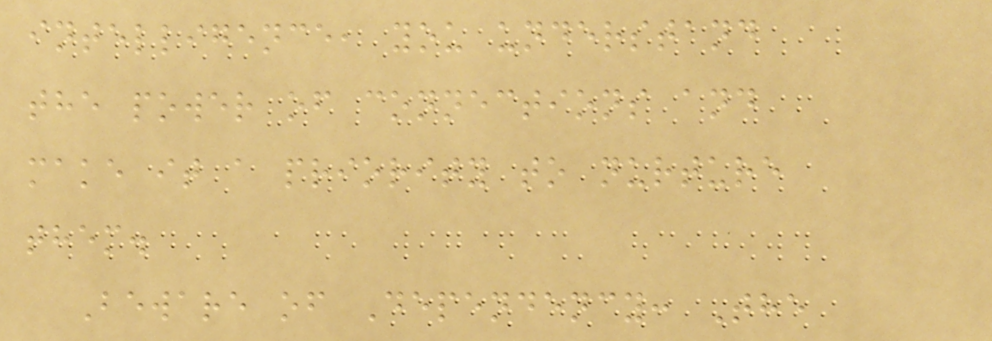intelligence, you understand
the power of connections and
make it a priority to nurture
them.
Beware of Dependency: The
